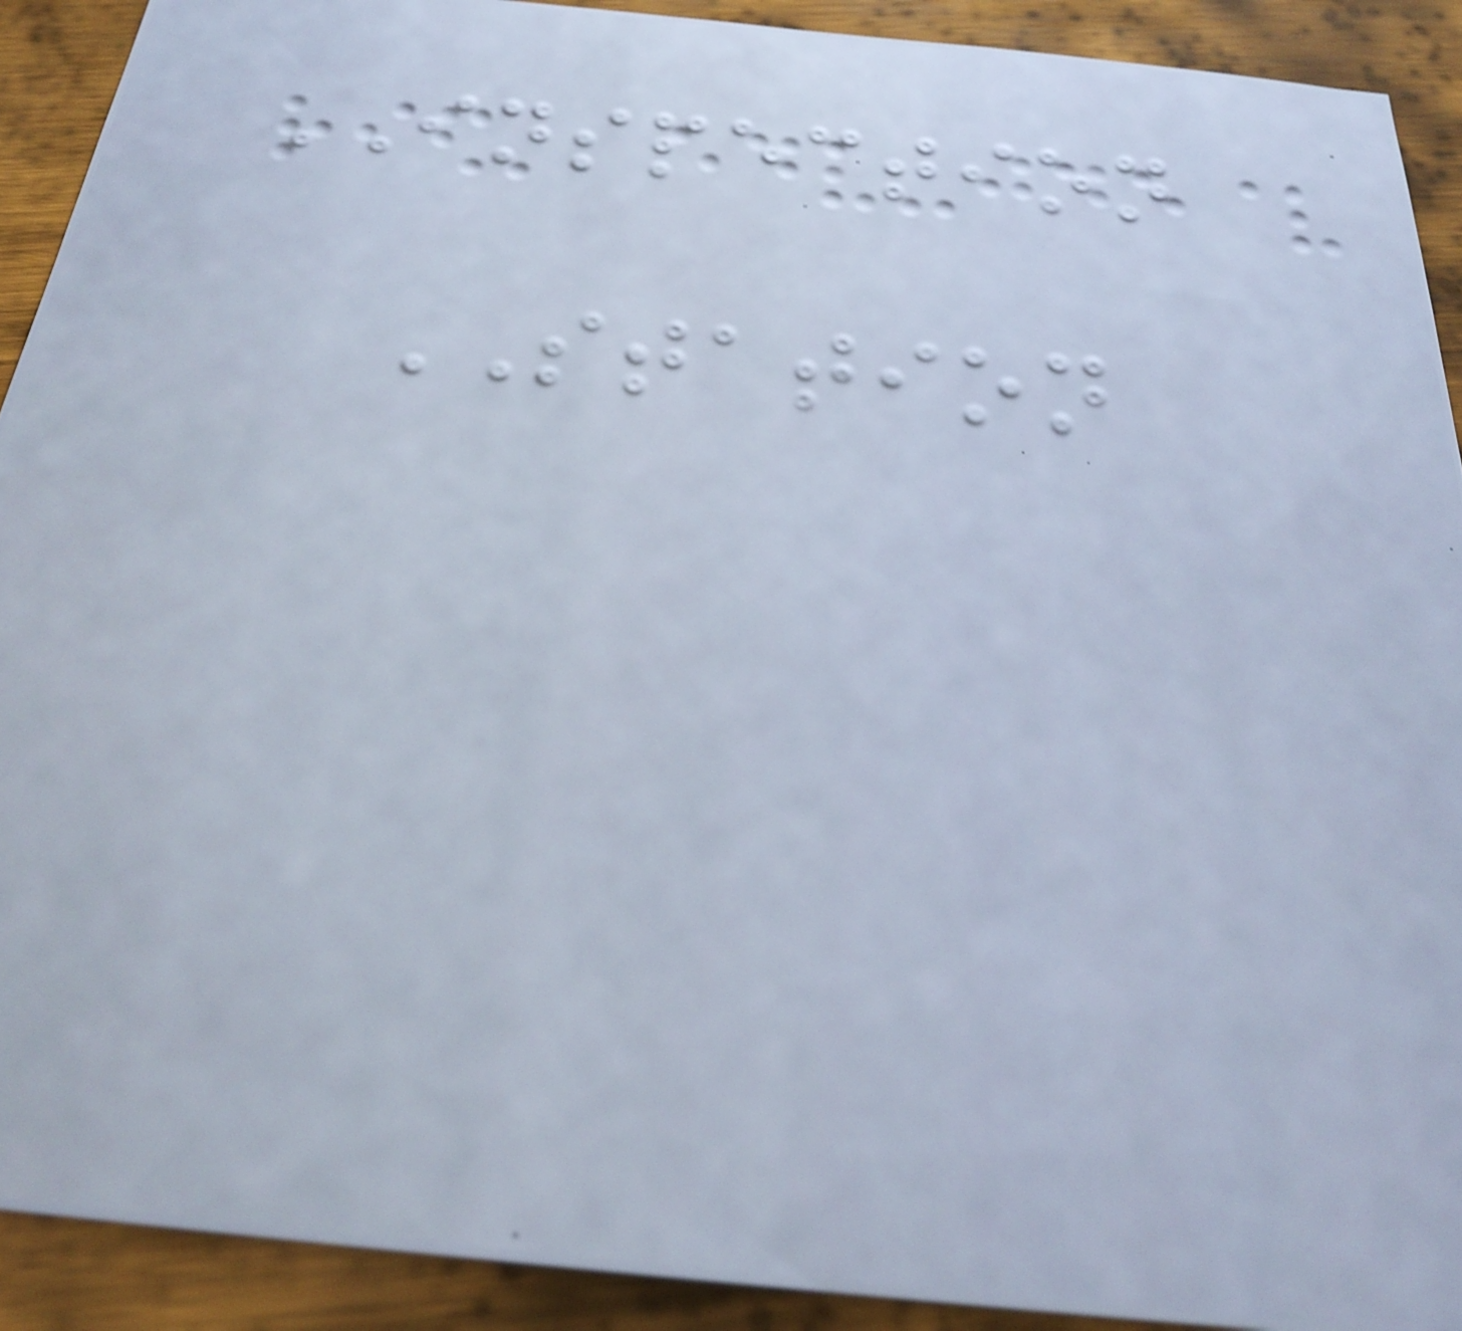INSPECTION
STATION
